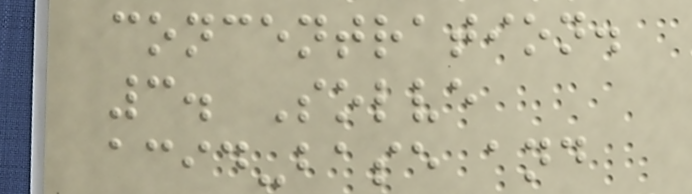concentration.
3. Solve
acid-base and
